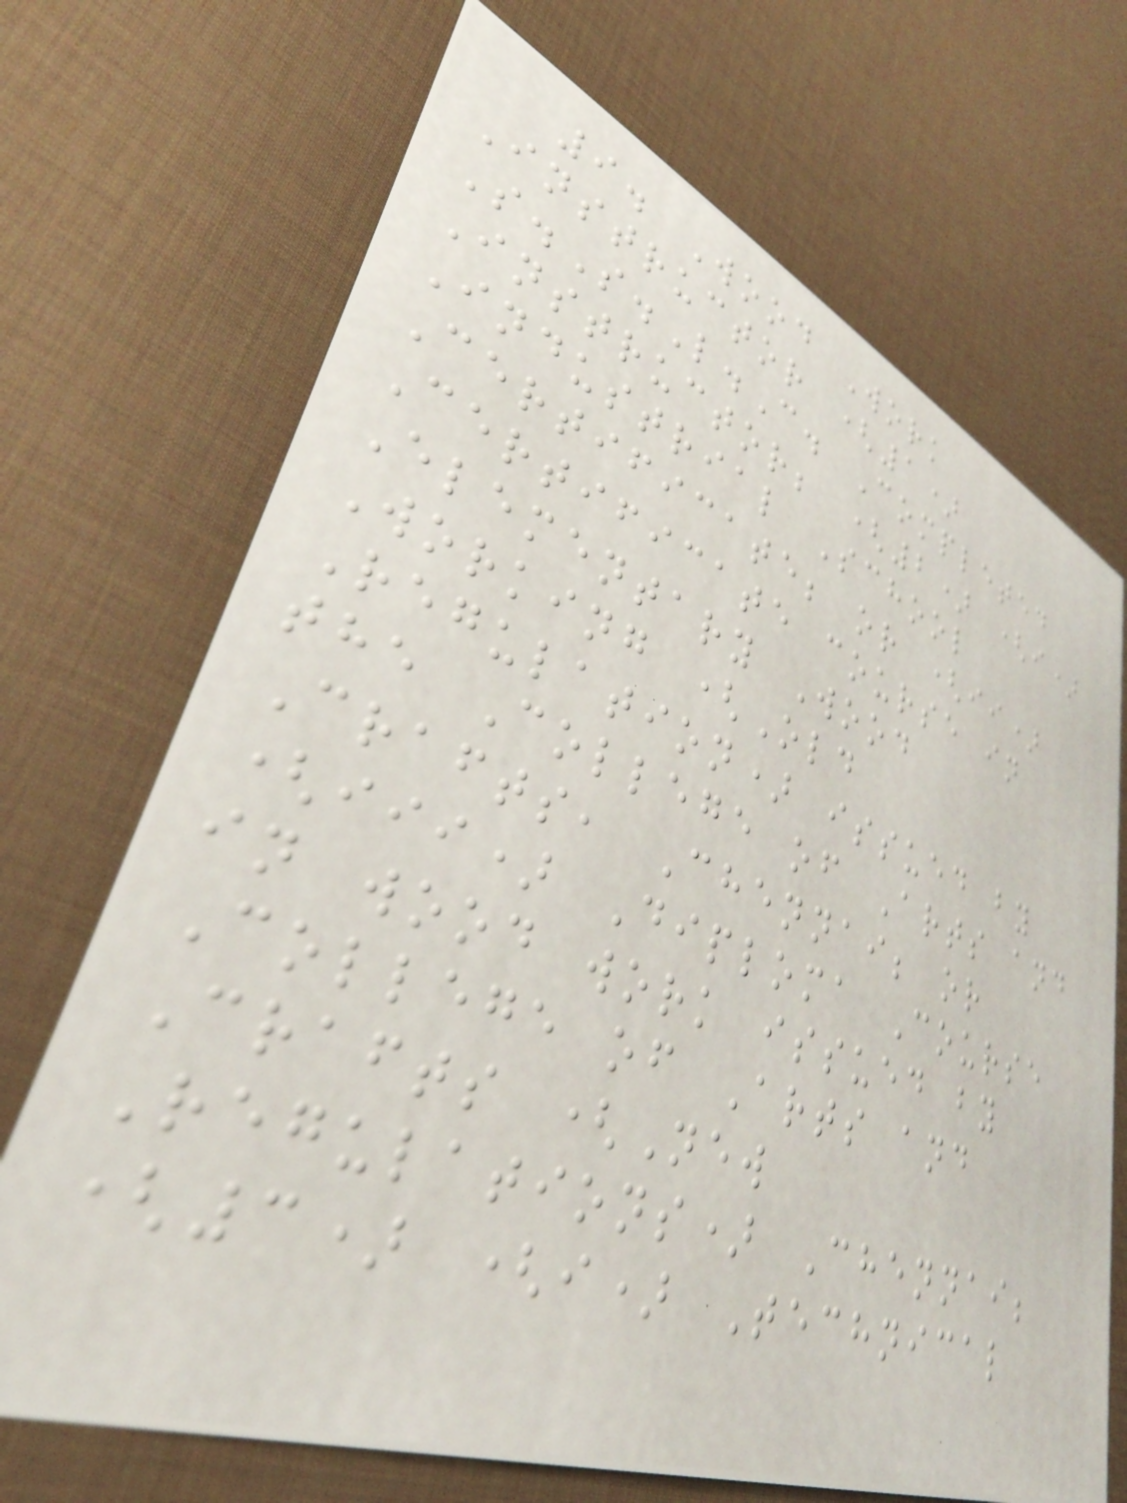9. Wood Work
Instructor (1)
S.S.L.C. Completed
Instructor; (2) (i)
Industrial School
Certificate; or (ii)
Certificate course in
Elementary Wood
Working (Old
Regulation) issued by
the College of Arts and
Crafts, Chennai; or
(iii) Diploma Course
in wood work issued by
College of Arts and
Crafts (New
Regulations) Chennai;
(3) (i) Technical
